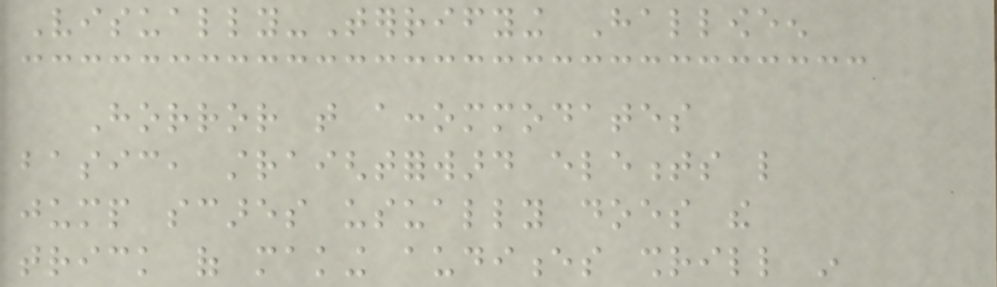Visually-Terrifying Halloween
Horror that accommodates
basic, straightforward elements like
jump scares usually does the
trick of making audiences shrill in
